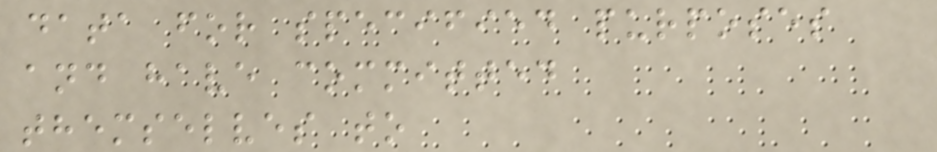data for specified purposes
and have committed
themselves to
